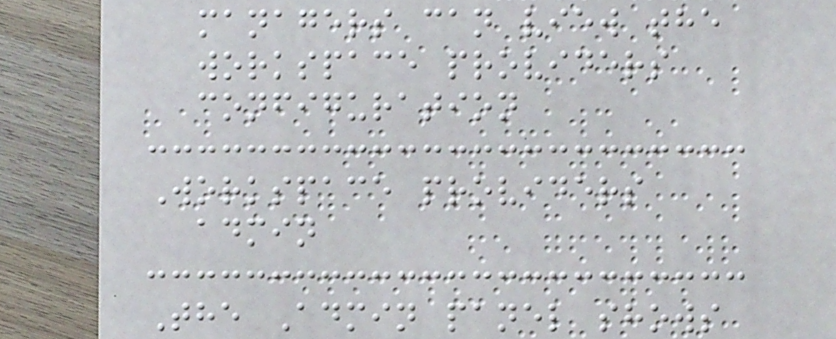managers can view the
workspace providers
configuration
Workspace providers
admin
The Admin panel shows
